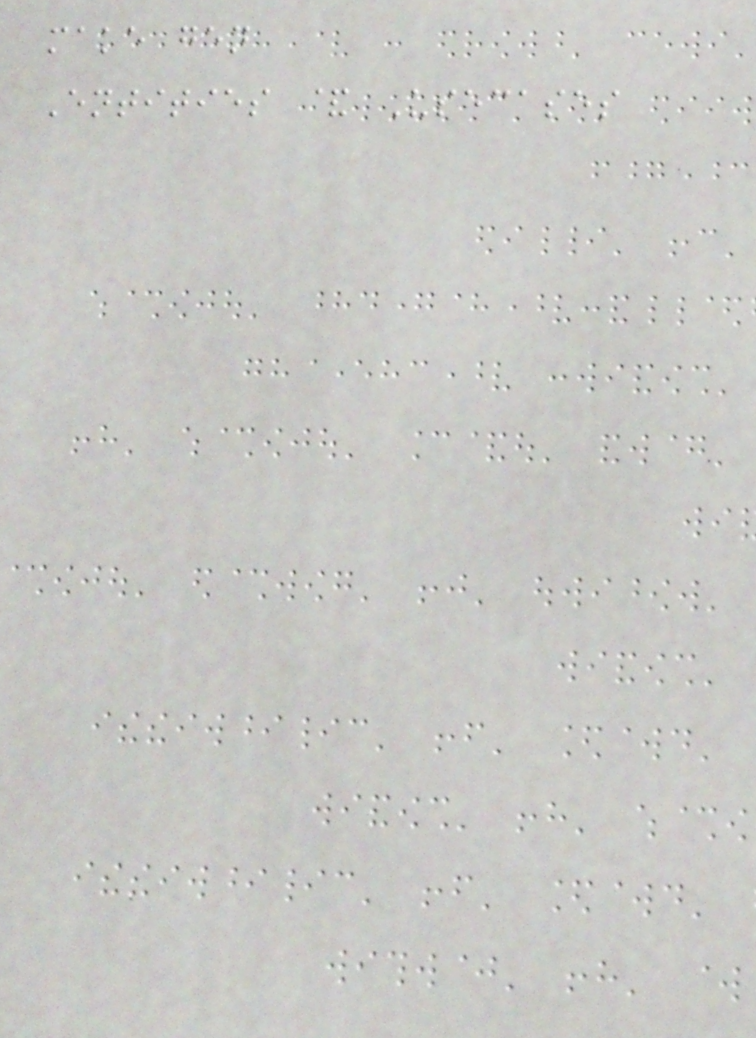make gen
Entities & Usecases
